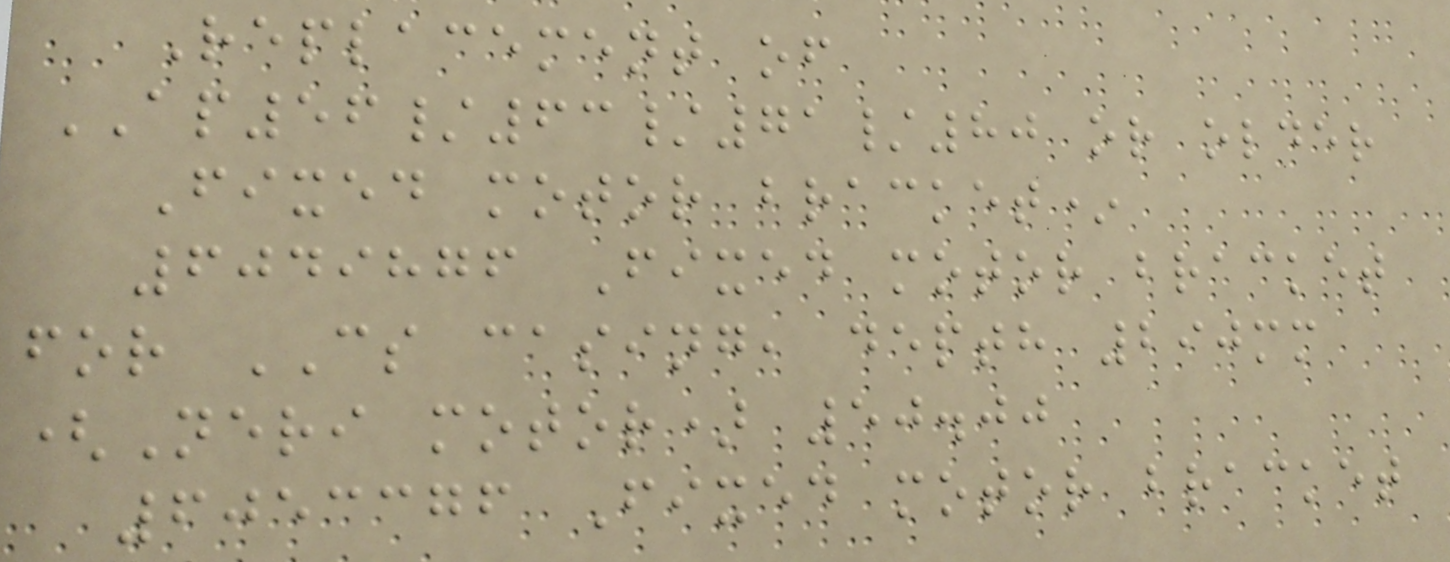Replacement of
AP56/63/71/80 or older
Fixed motor bracket*
6049876 Fixed motor bracket
for CS casing, depth 290mm
(Neri motor) 50.00
6053376 Fixed motor bracket
